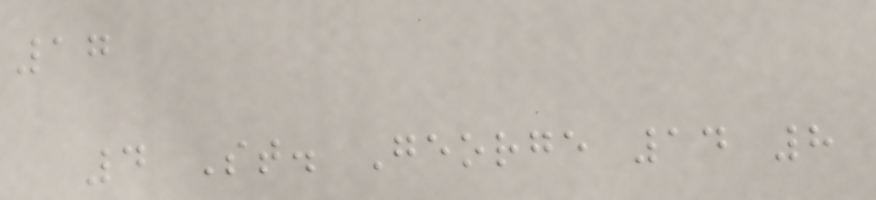17
4 St. George 14 8
